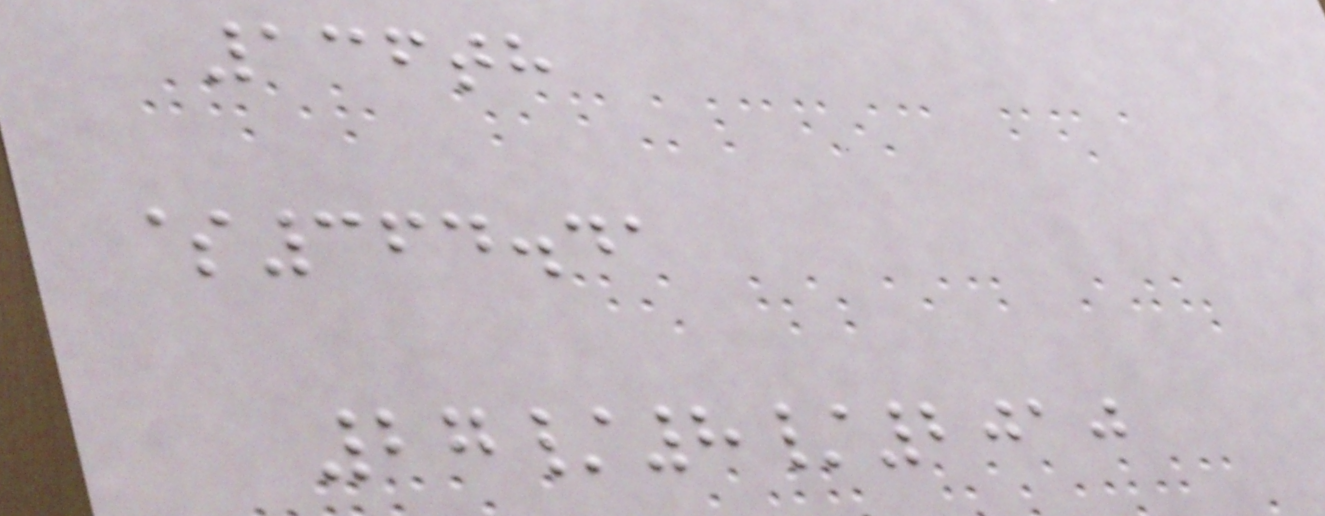136th
$364.41
27/8/2010
